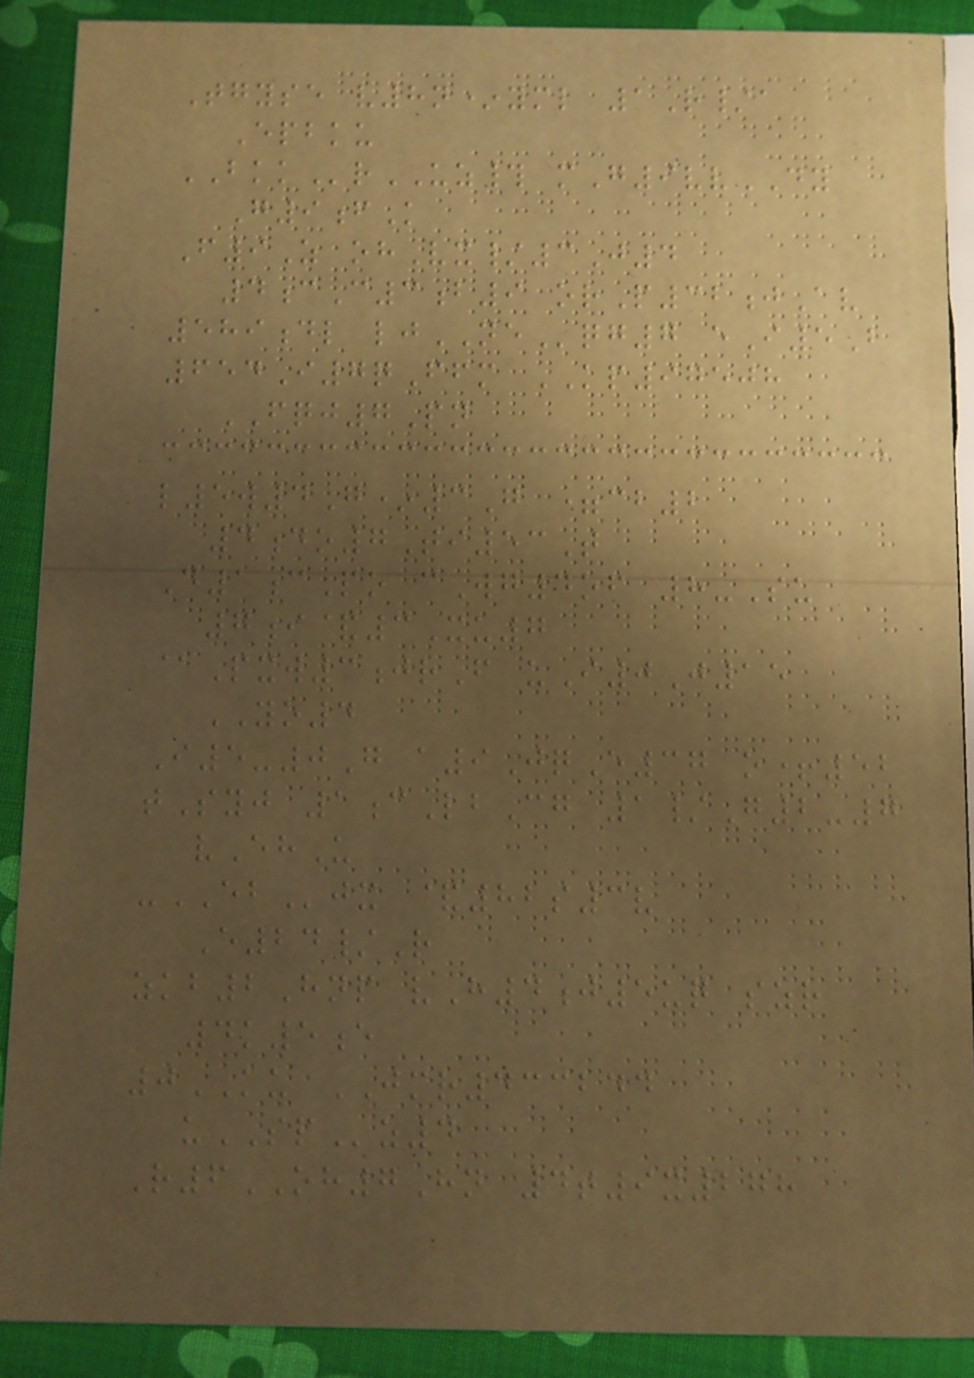Tgyse v8n*yml 1R/a
Epbku
BKKrUZ# mG9vvDY
G9fK
F9Z ohVx/3J4
4cC3b9 orP32jAv
589dl ljNEqg7 eI5B
654I7qFfm KP97508
FQJ7Pn
l5w4G*3G =cb2
4do7Ti53T
D1cPo cWg4of 8-Su
7i&3Xu7
@Pxw3jrF uI0J15
YO4
I5-0G a9JqE37 o+52
tSyj 1cLbCg 1/G2-7
vEhU
-EBjx &82s3v
E24/R
zkb2Hnp vH4j5uq szr
4k5e
0KU JMR433244
uSPz4
R6OH7Hn 4t9x278
